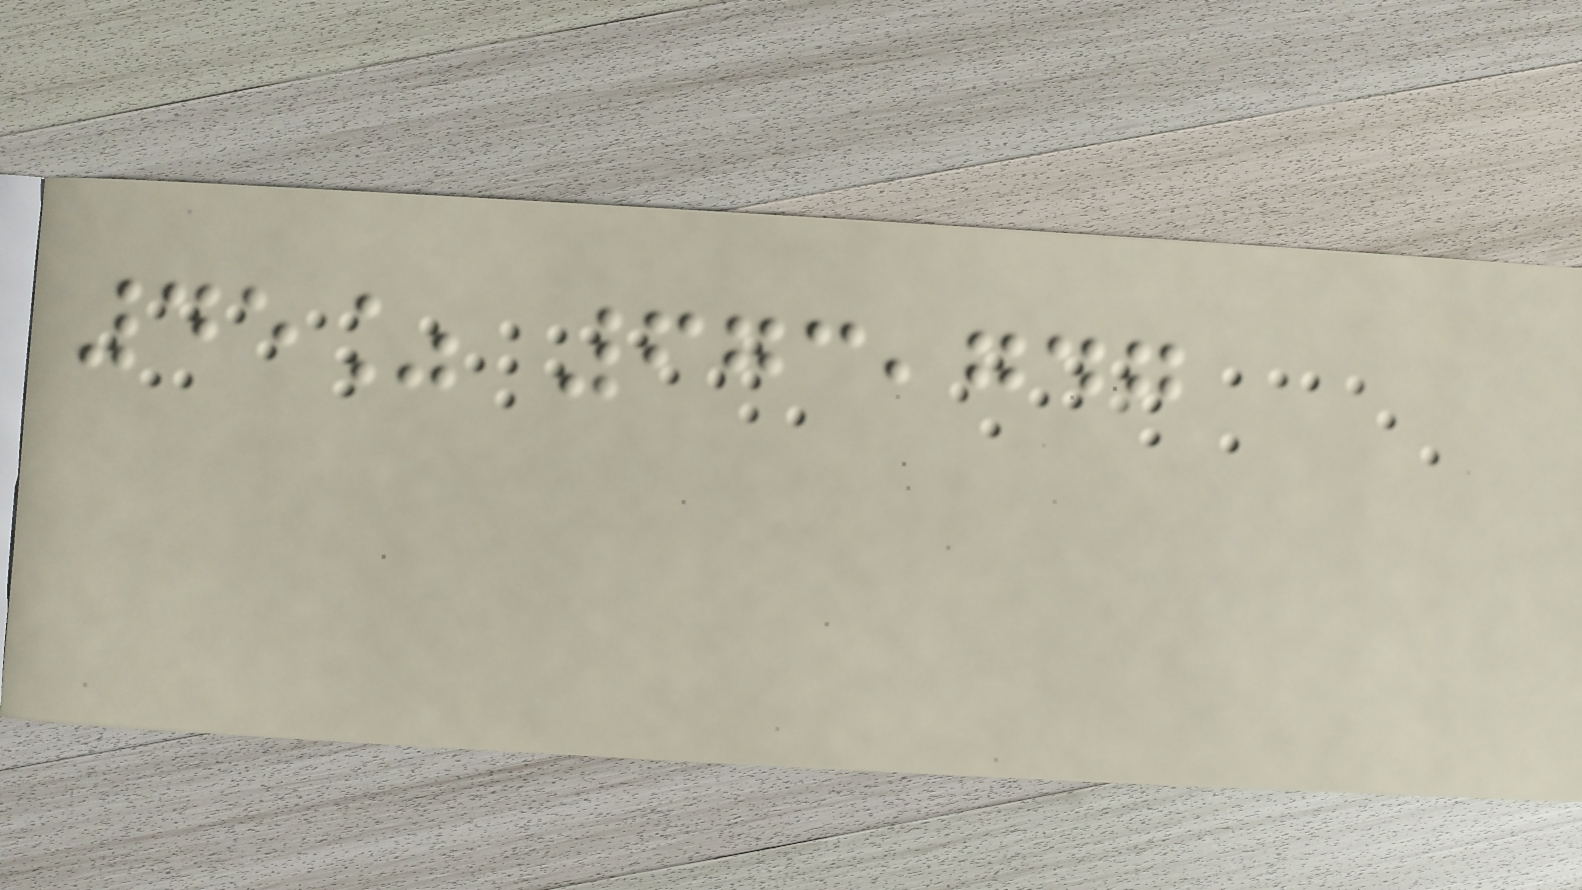45% 673,747
